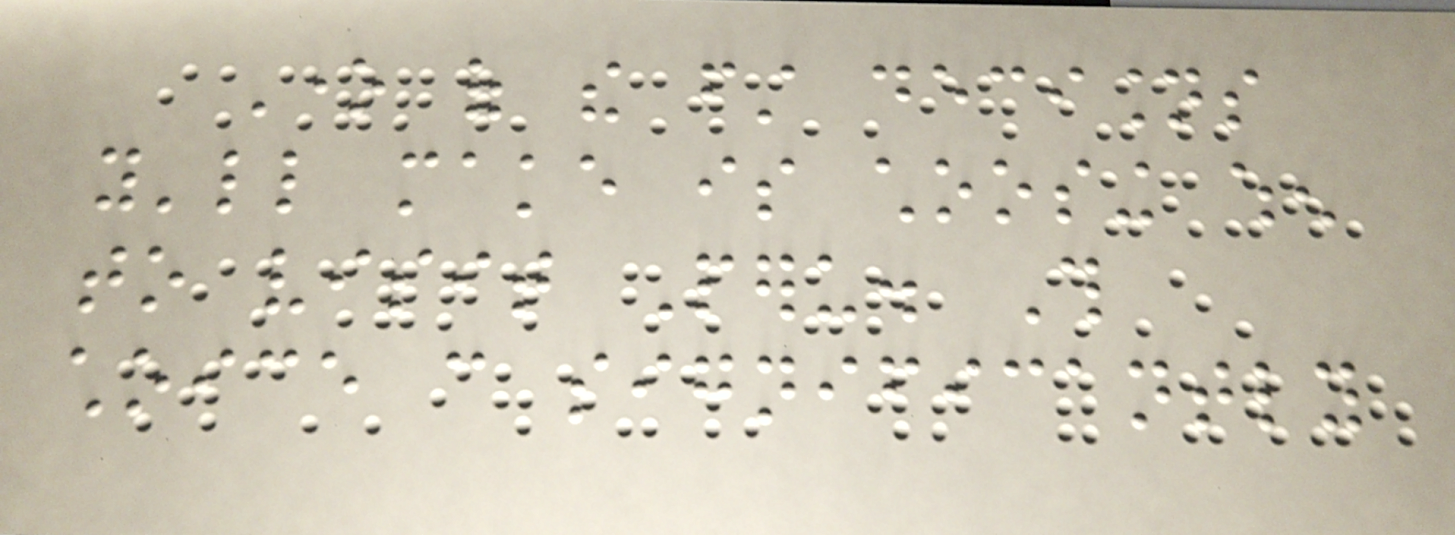One of the first decisions
you'll make is choosing when
to visit Peru. This
choice can significantly
